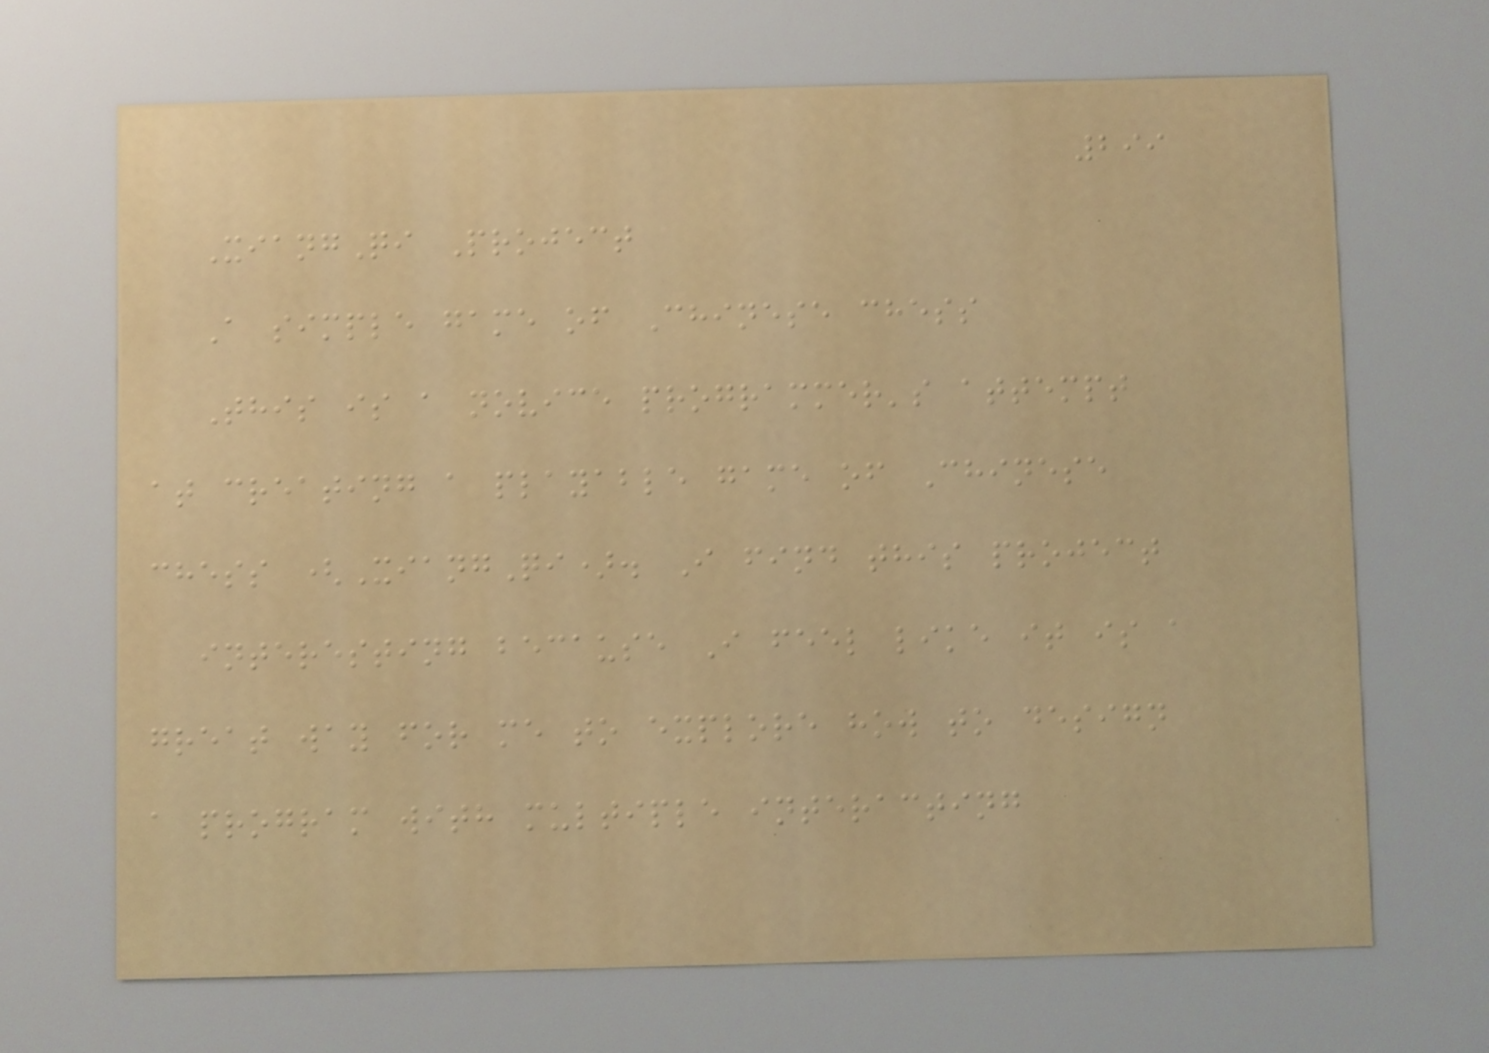299
XiangQi Project
A simple game of Chinese chess
This is a novice programmer's attempt
at creating a playable game of Chinese
chess (XiangQi). I find this project
interesting because I feel like it is a
great way for me to explore how to design
a program with multiple interacting
